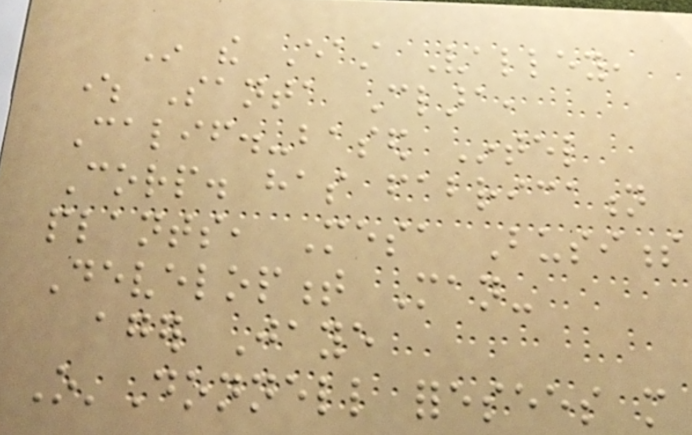In the East Valley,
where Santa Clara,
Calif.-based Intel
Corp. has fabrication
plants, Mesa Business
Development Man-
ager Jaye
O'Donnell foresees more
